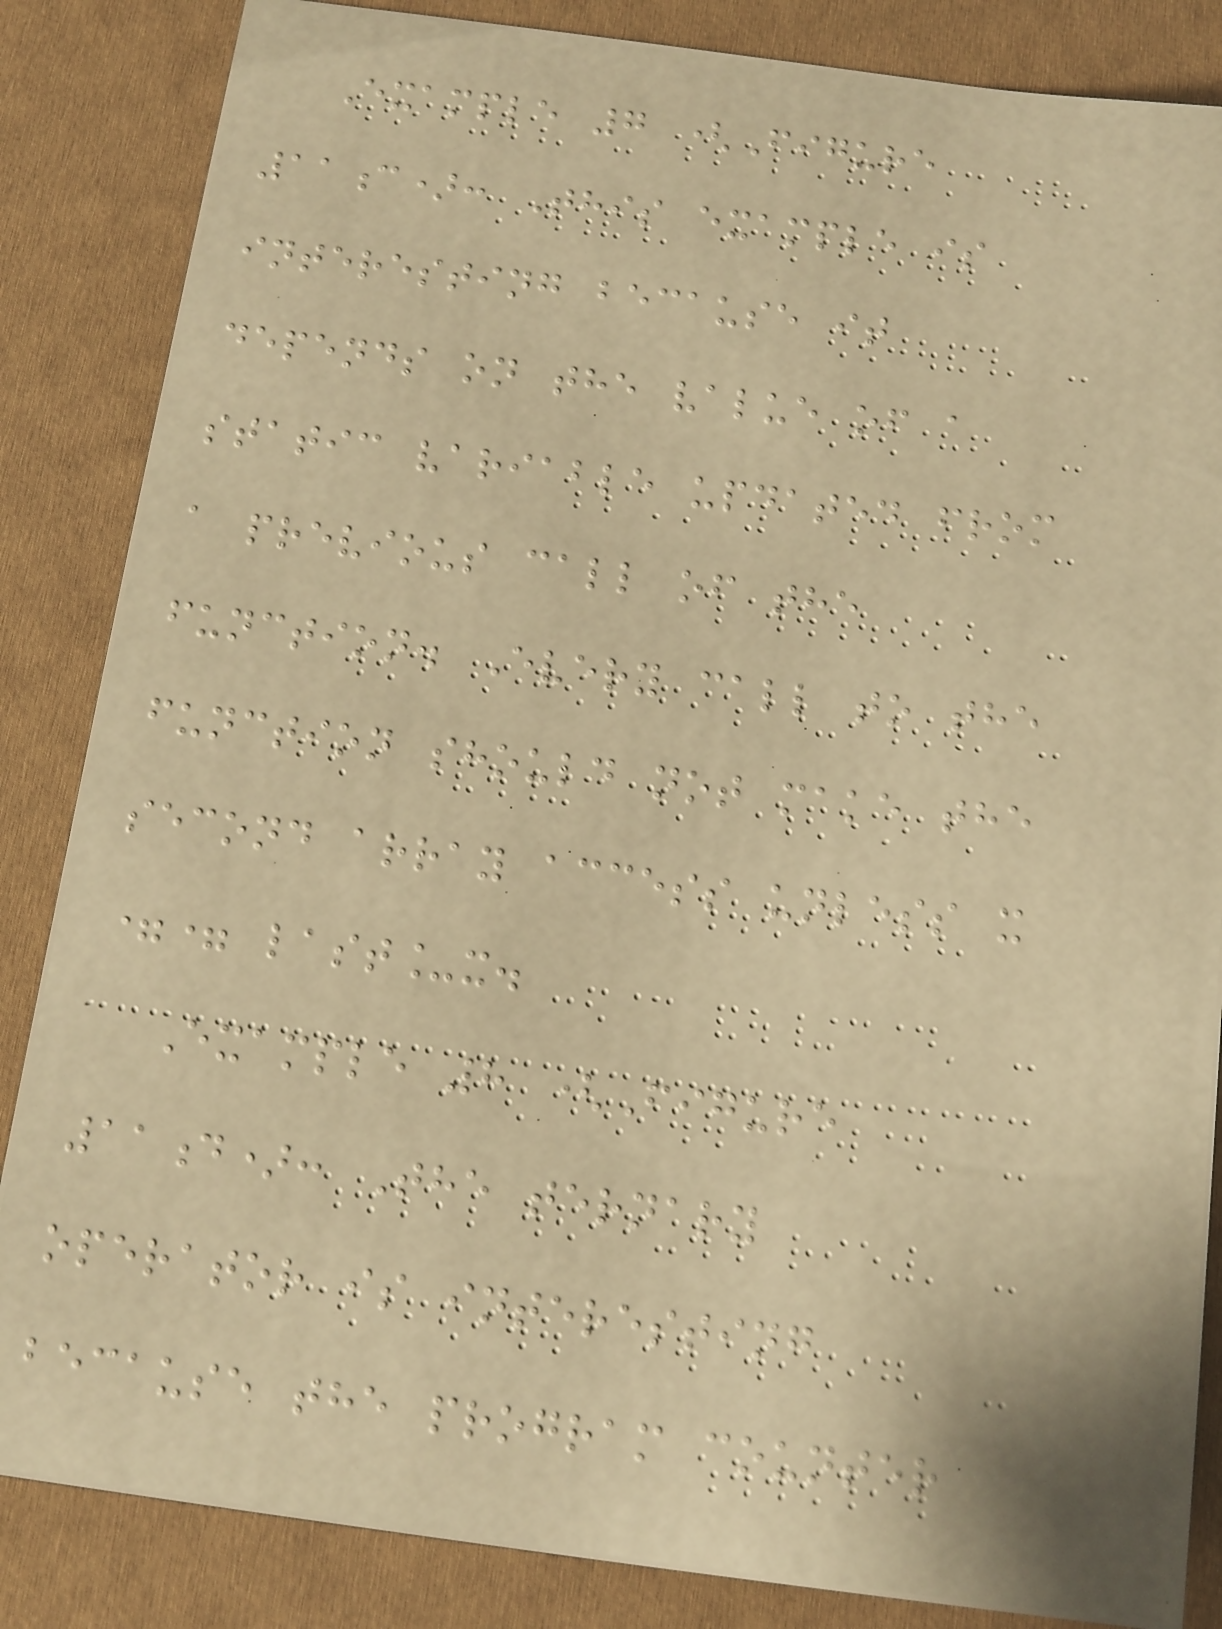Example 7 (Figure
11c): This example is
interesting because it
depends on the value of a
static variable updated from
a previous call of the
function. Every call to the
function should not make the
second array access unless x
== last_x.
Example 8 (Figure
11d): The ternary
operator is interesting
because the program counter
